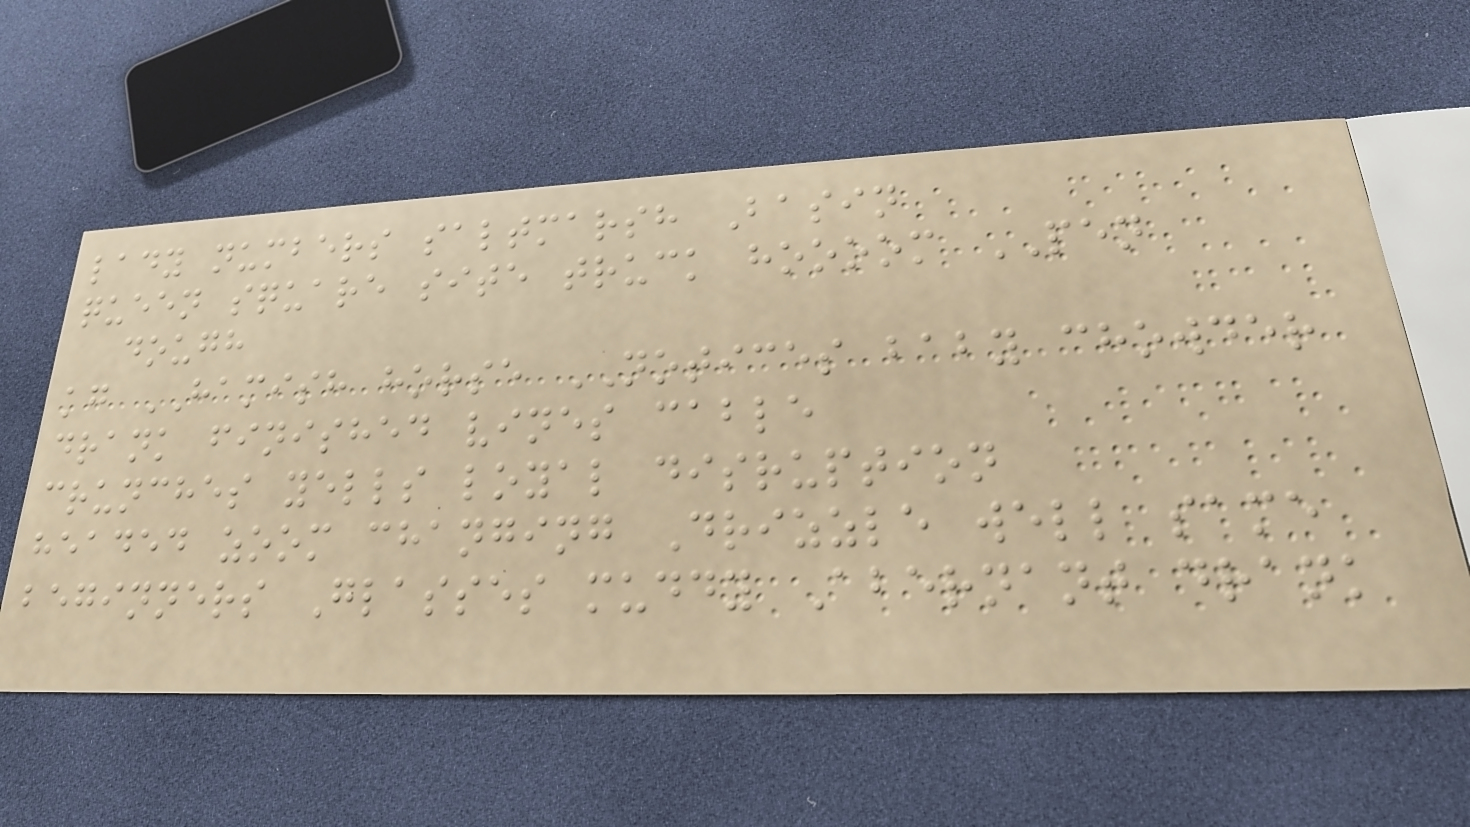lady numbers saltmarsh Basin
queen square site truck hoooom PEN
dough
kg HAMISH horse NOTICES baby chowder
drank finished vines cable
crunches yells loyal disruption
headed zoom changing Drizzle well same
beginners Glasses muddy Abernant drank
